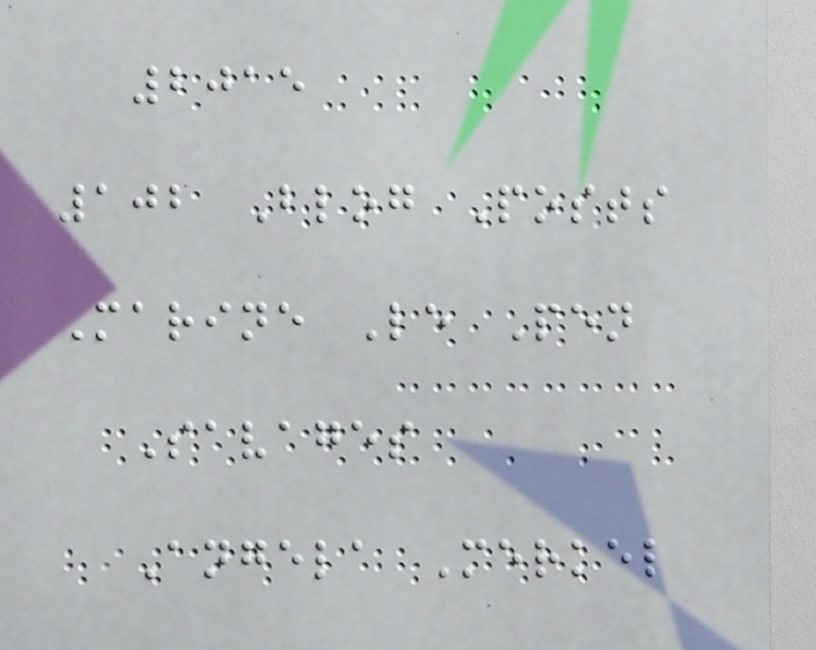2015
102 Blog Posts
Marine Le Pen
Savages
Angela Merkel
